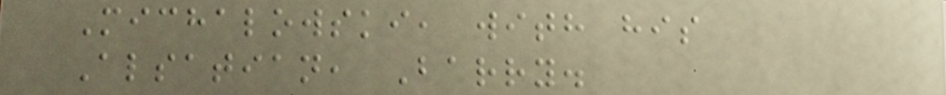Michalowski, with his
Alsatian, Barry.
